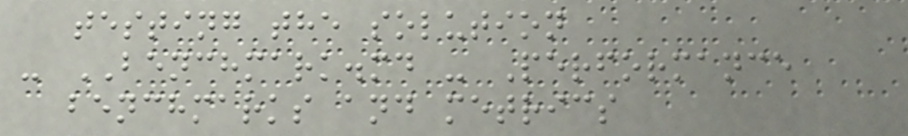testing the solution
- BENCHMARK.md - Performance
benchmarks and metrics
